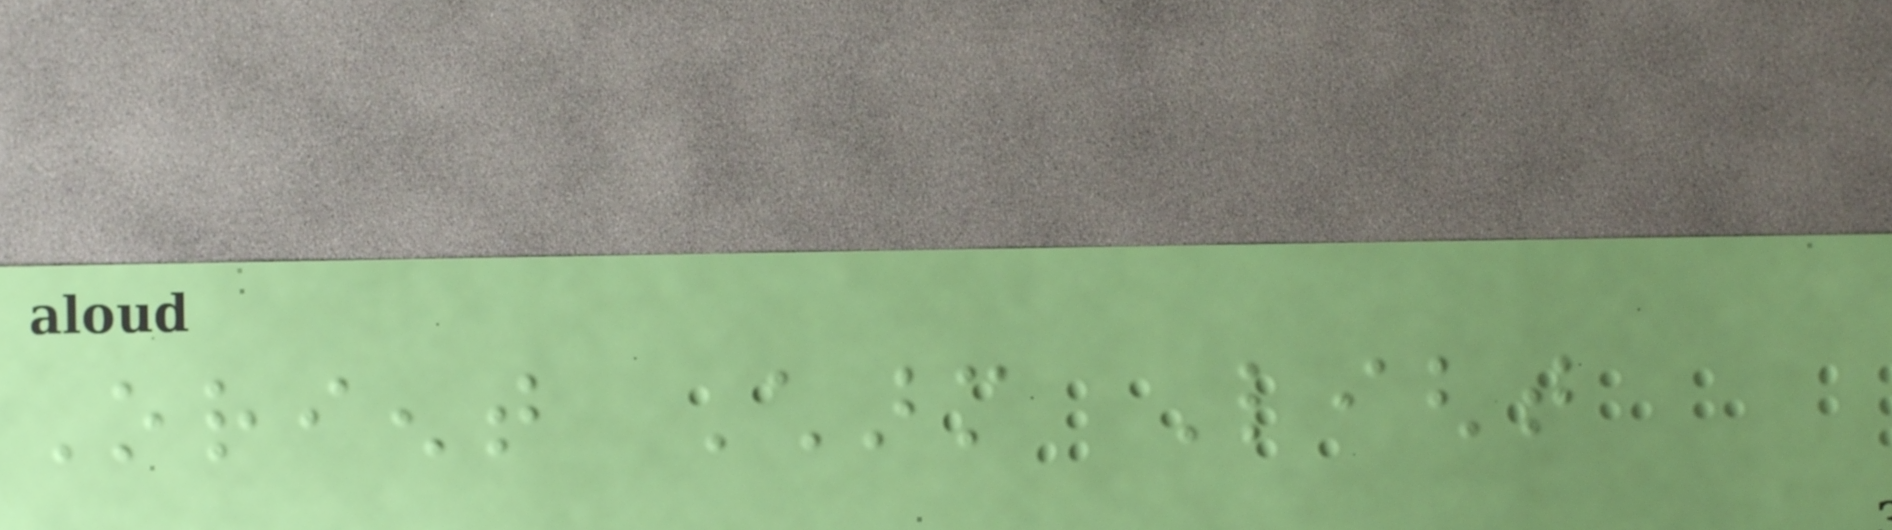Orient Charm Light
